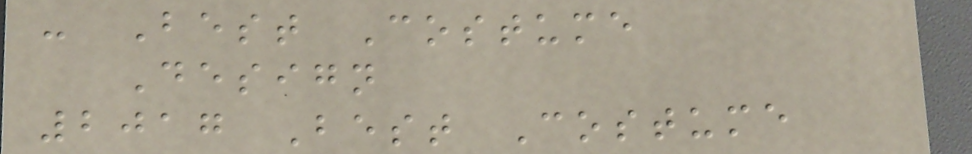- Best Costume
Design
2017 Best Costume
